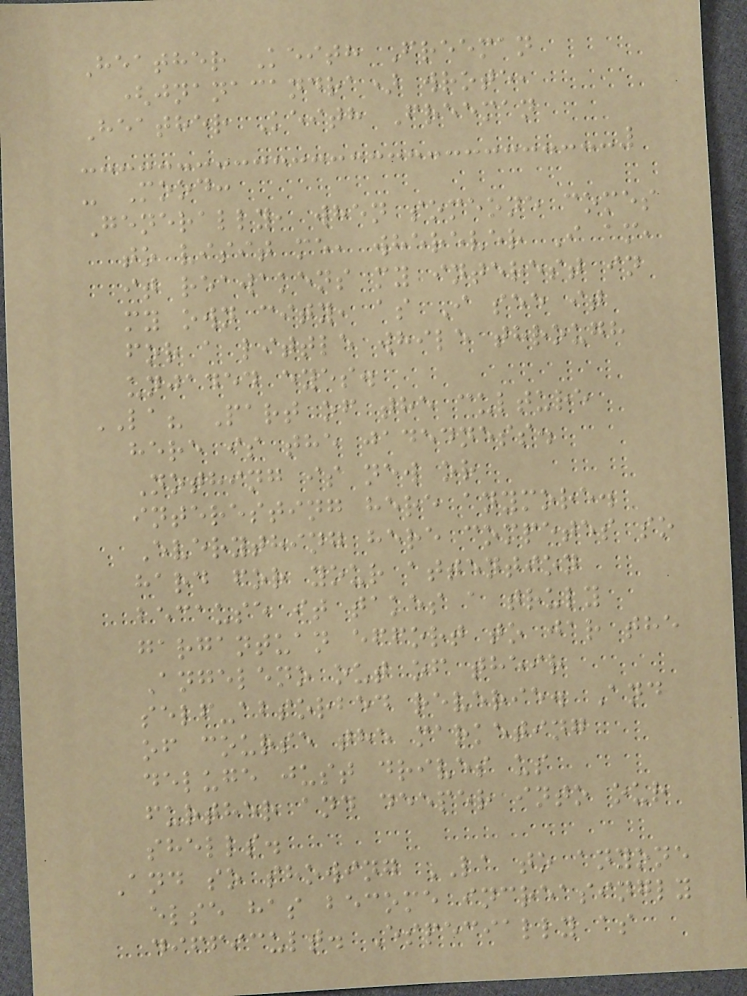Heather Keith Freeman
(jnanacandra) wrote,
Heather Keith Freeman
- Mood:
Generally, when someone comes
to visit me, wherever I am,
it reawakens my interest in
my own city, as I see it
for a little while through
unjaded eyes.
LA? Part of the culture
here is the jadedness.
Nothing is new or
interesting here anymore.
Everything here competes so
hard for your attention
because it takes a truly
gargantuan effort to jar the
Angeleno out of their
self-absorbed reverie. And
of course the marketing
deluge just drives us
further and deeper into our
shells.
And so showing LA to anyone
else has become increasingly
difficult. Especially as
